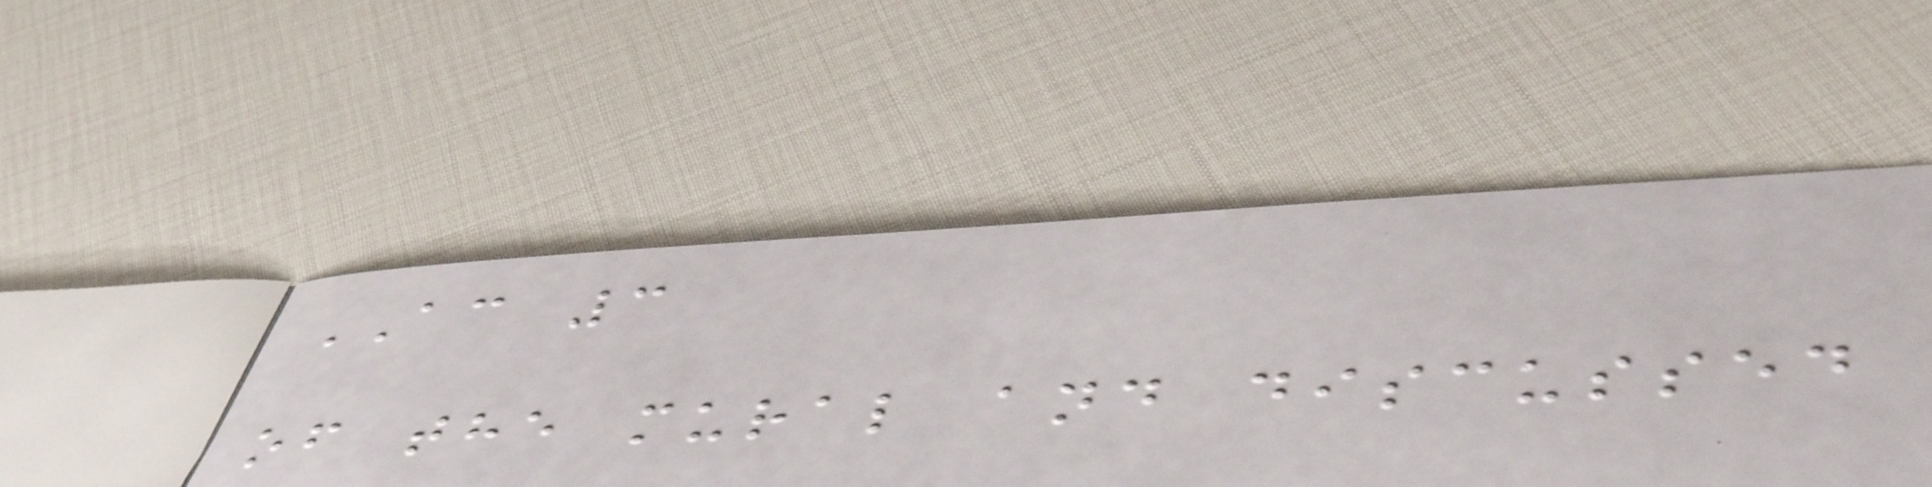AC 3
of the mural and discussed
